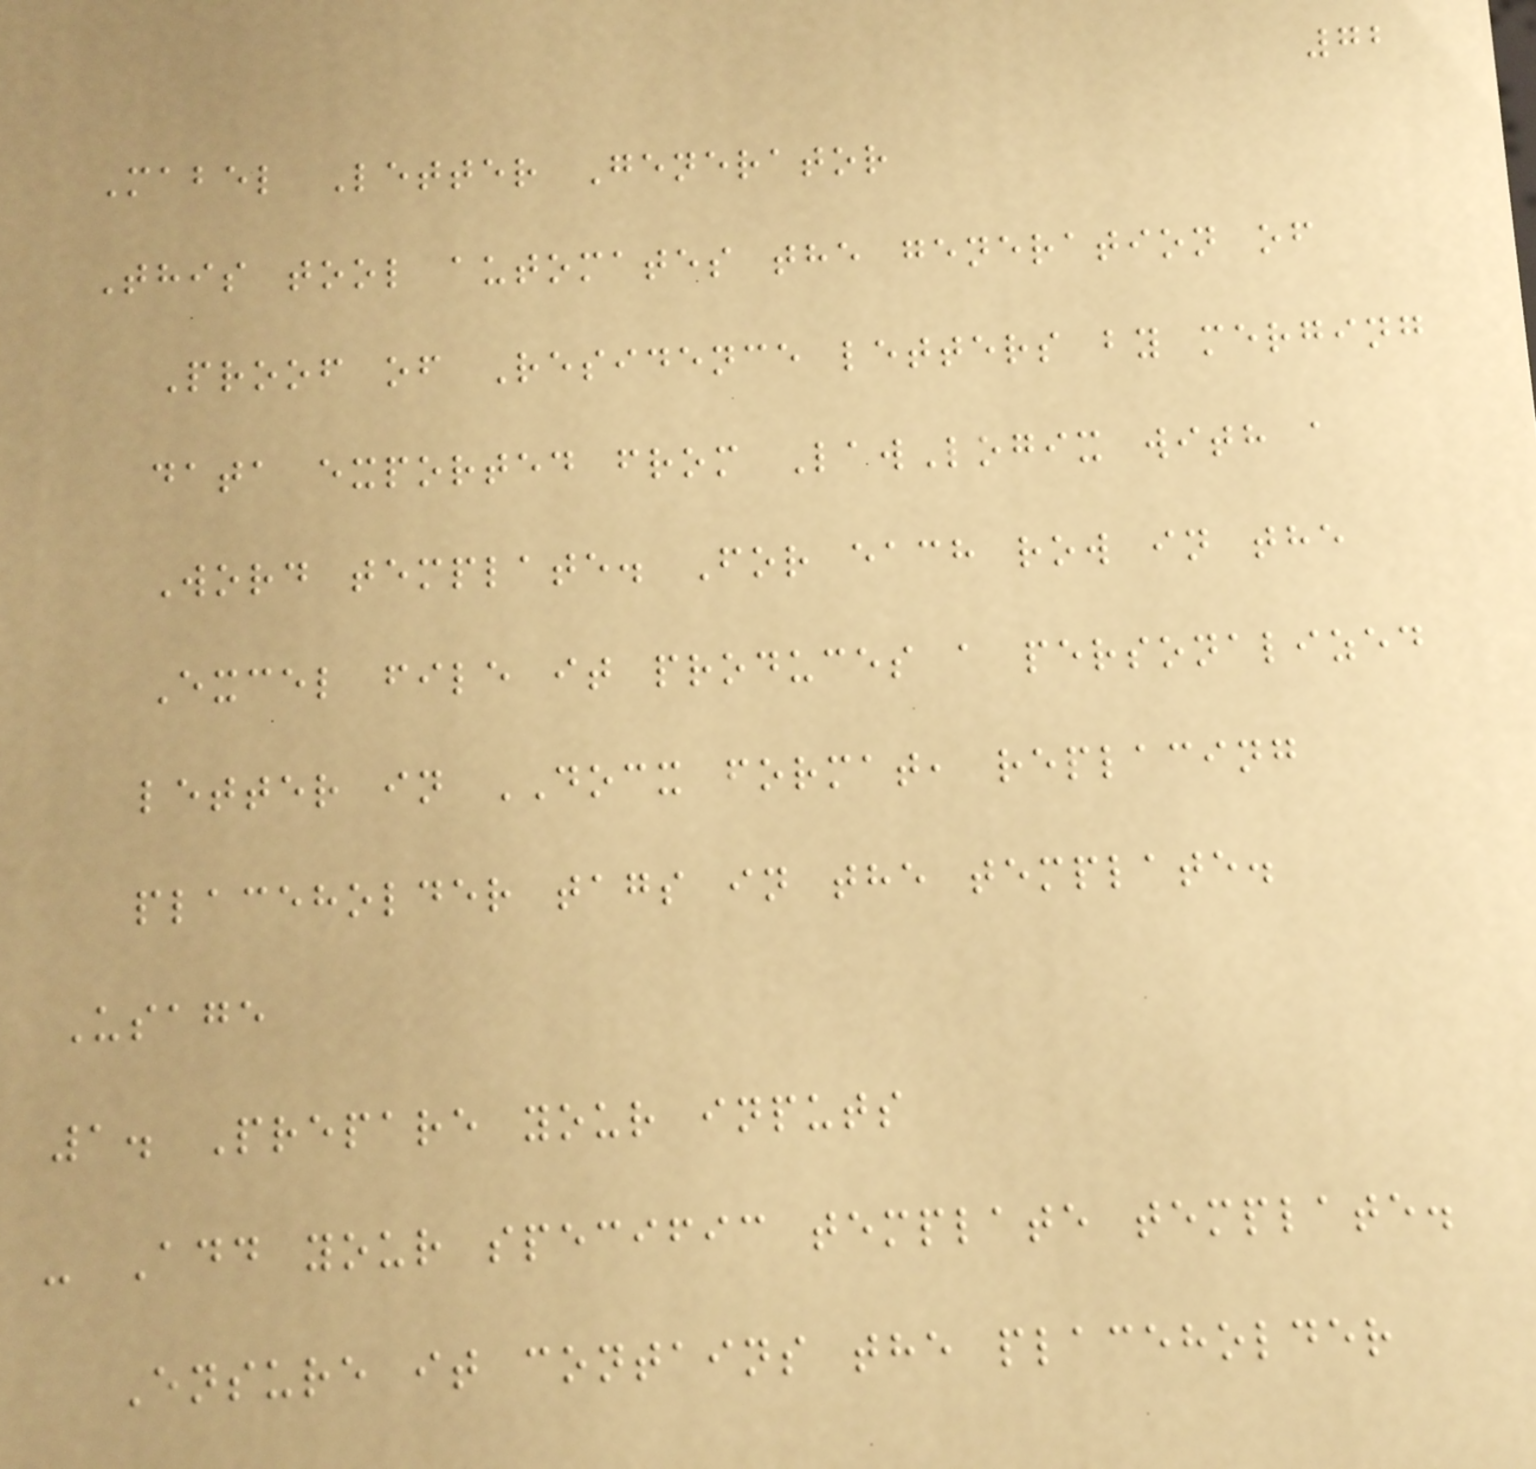72
Mabel Letter Generator
This tool automates the generation of
Proof of Residence letters by merging
data exported from LawLogix with a
Word template. For each row in the
Excel file it produces a personalized
letter in DOCX format, replacing
placeholder tags in the template.
Usage
1. Prepare your inputs
- Add your specific template template.
Ensure it contains the placeholder
